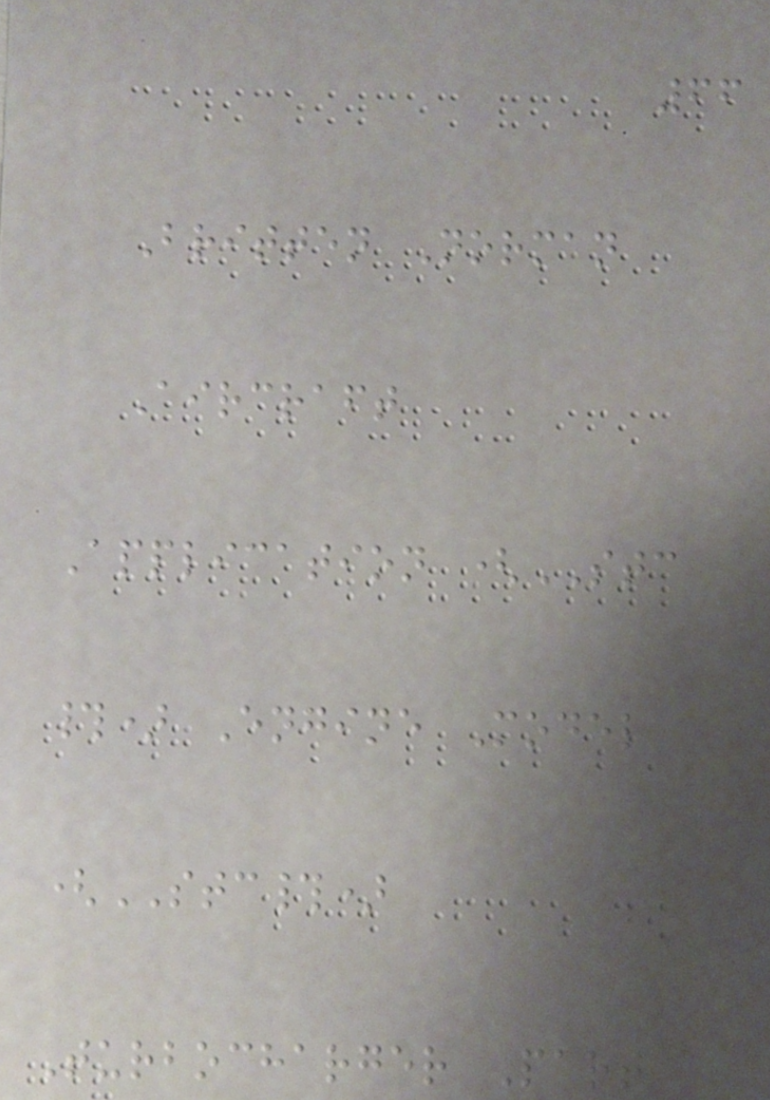66
Britten Norman
Aircraft
Application (STC
#) Engine Model
(STC#)
Turbocharger Part
